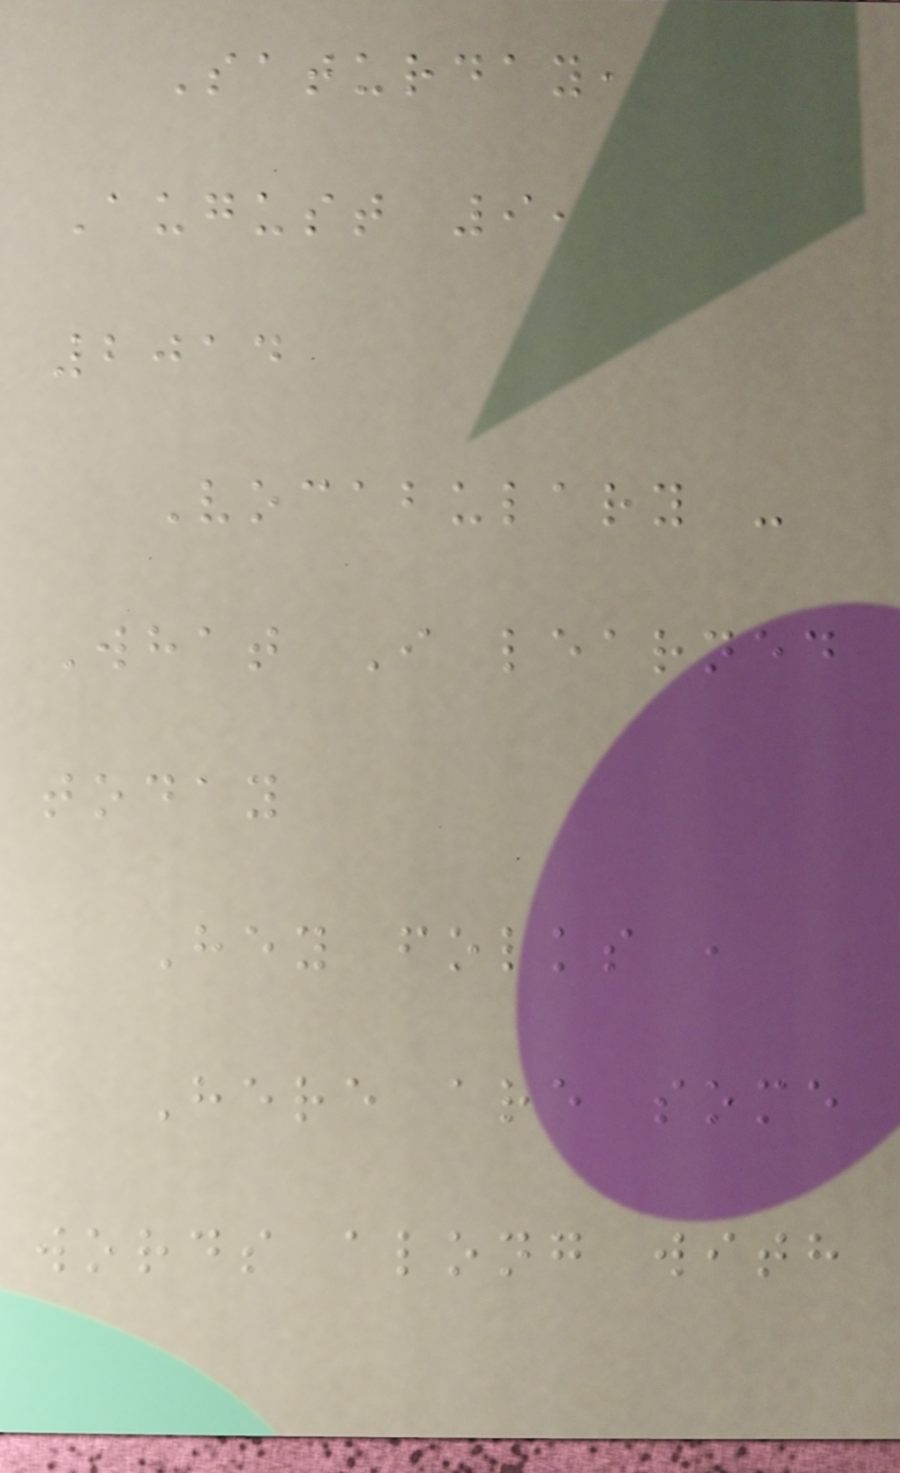Saturday,
August 9,
2014
Vocabulary -
What I learned
today
Hey folks ,
Here are some
words along with
